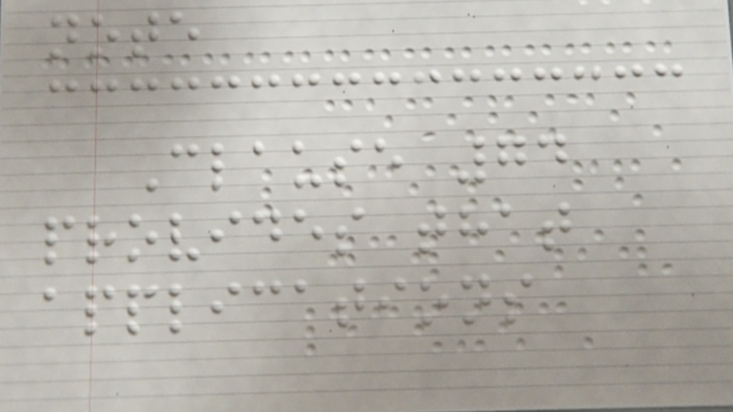note
Clause 74
provides that
applications
